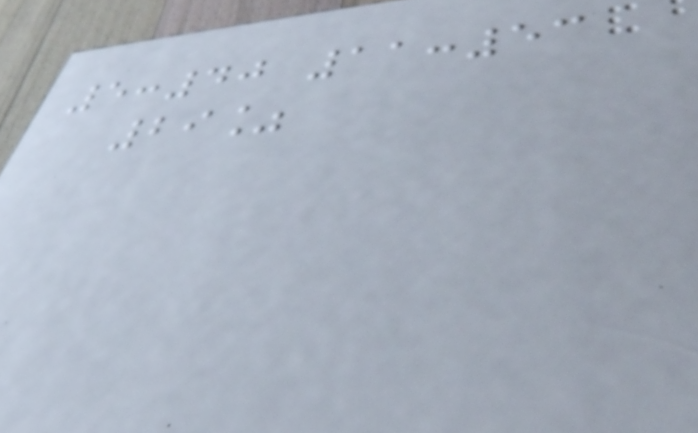5:40 11:53
29%
